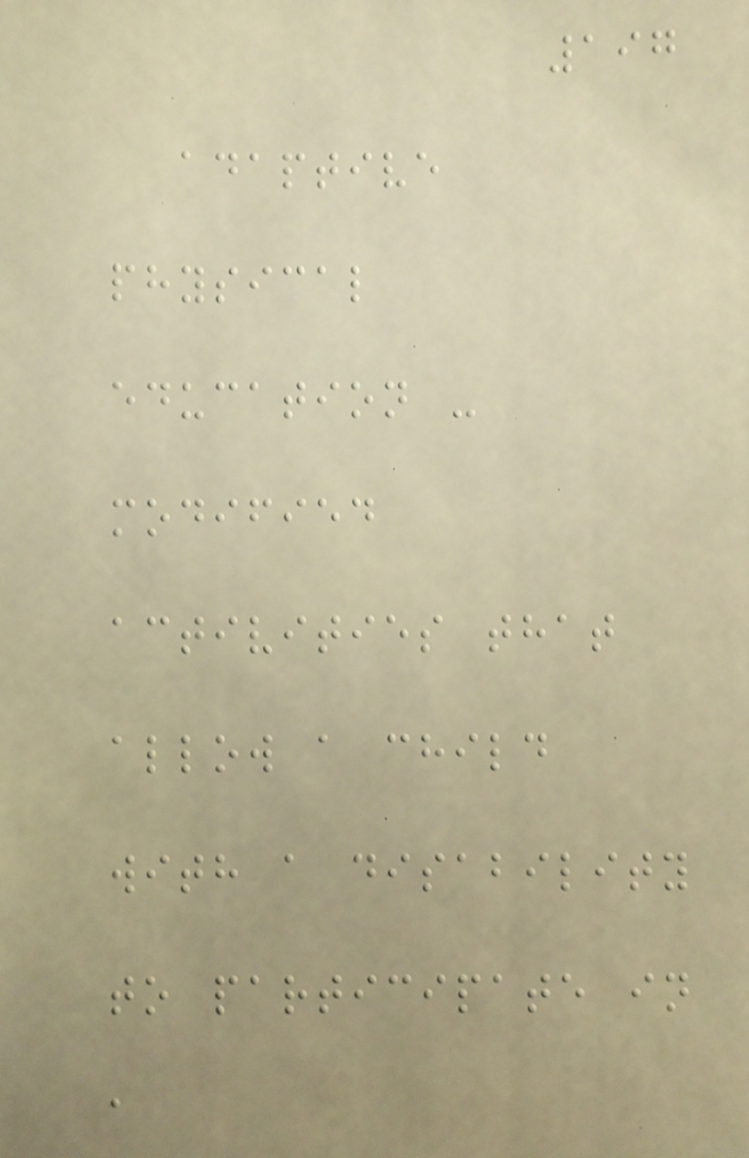197
adaptive
physical
education -
modified
activities that
allow a child
with a disability
to participate in
a
